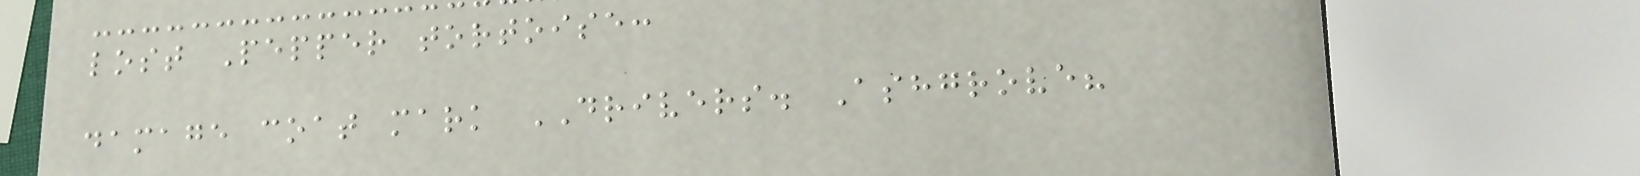lost Pepper tortoise:
damage coat mark DRIVERS. Ashgrove?
